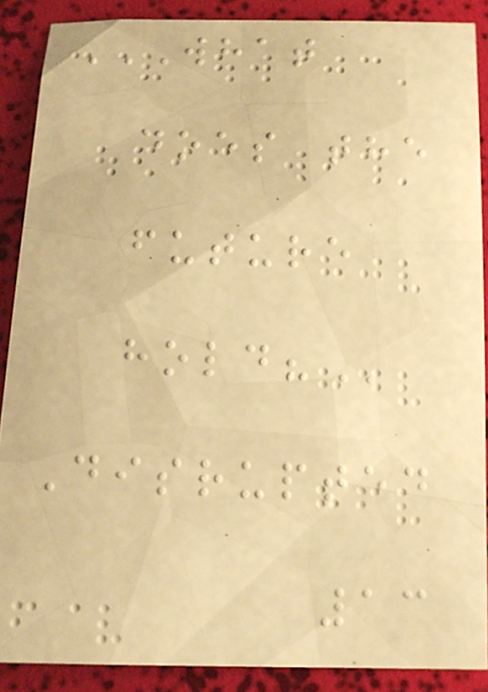WHAT
DOES THE
FUTURE
HOLD?
Disrupted
13
